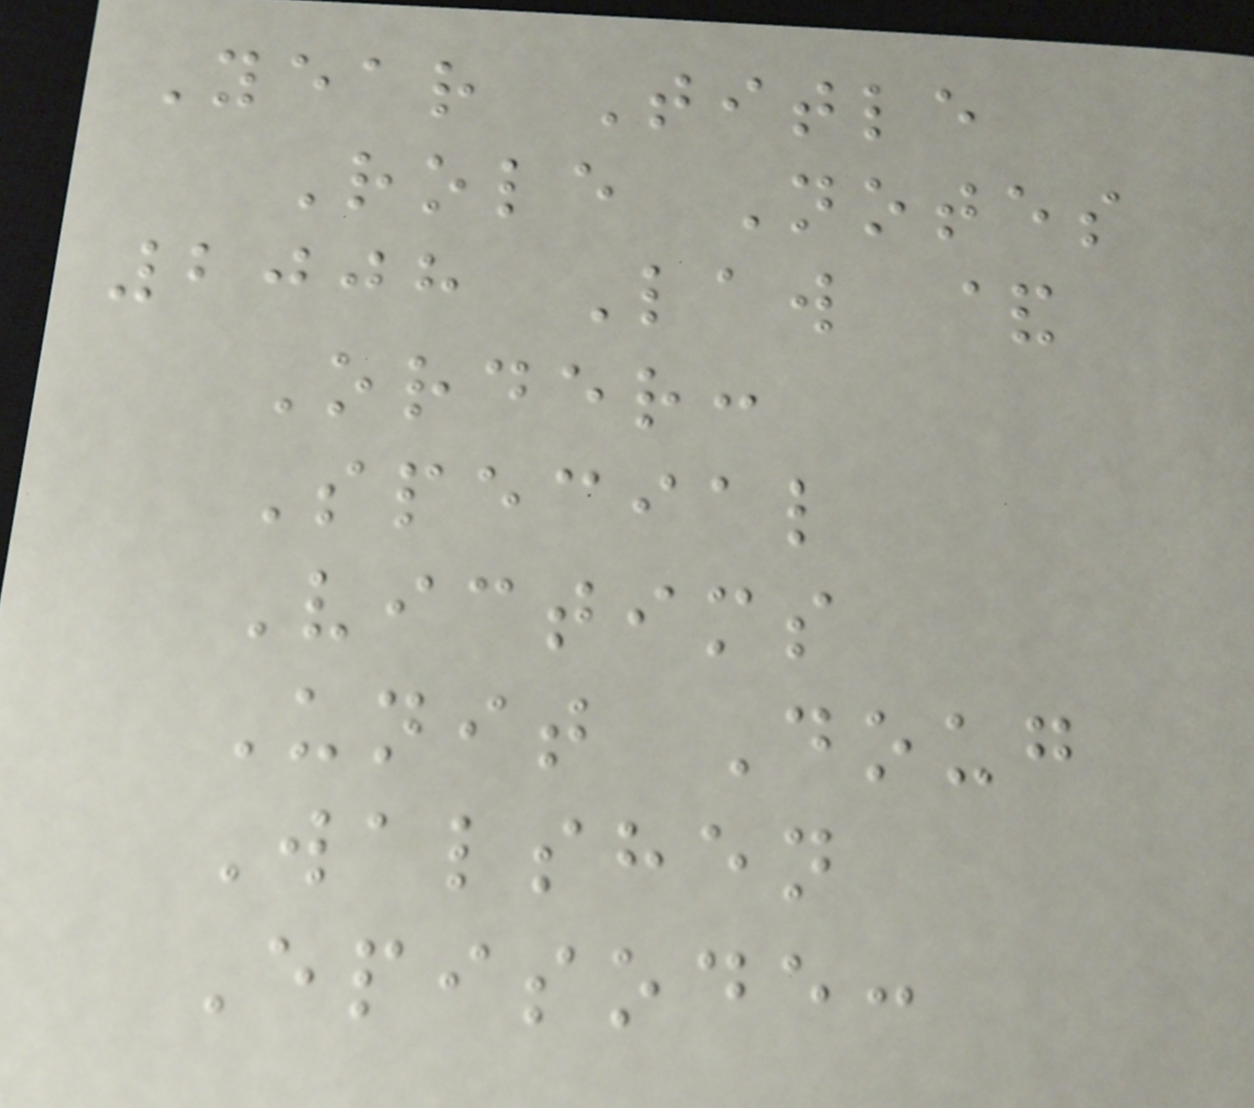Year Title
Role Notes
2008 Law &
Order:
Special
Victims
Unit Doug
Walshen
Episode:
